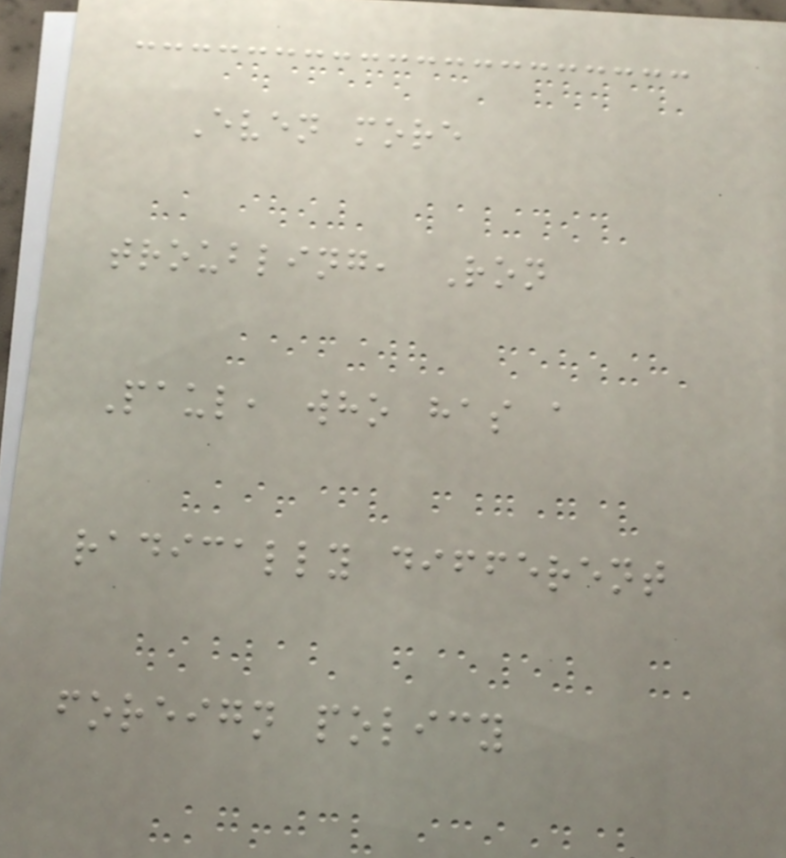Even more
troubling, Ron
Paul, who has a
radically different
foreign policy
